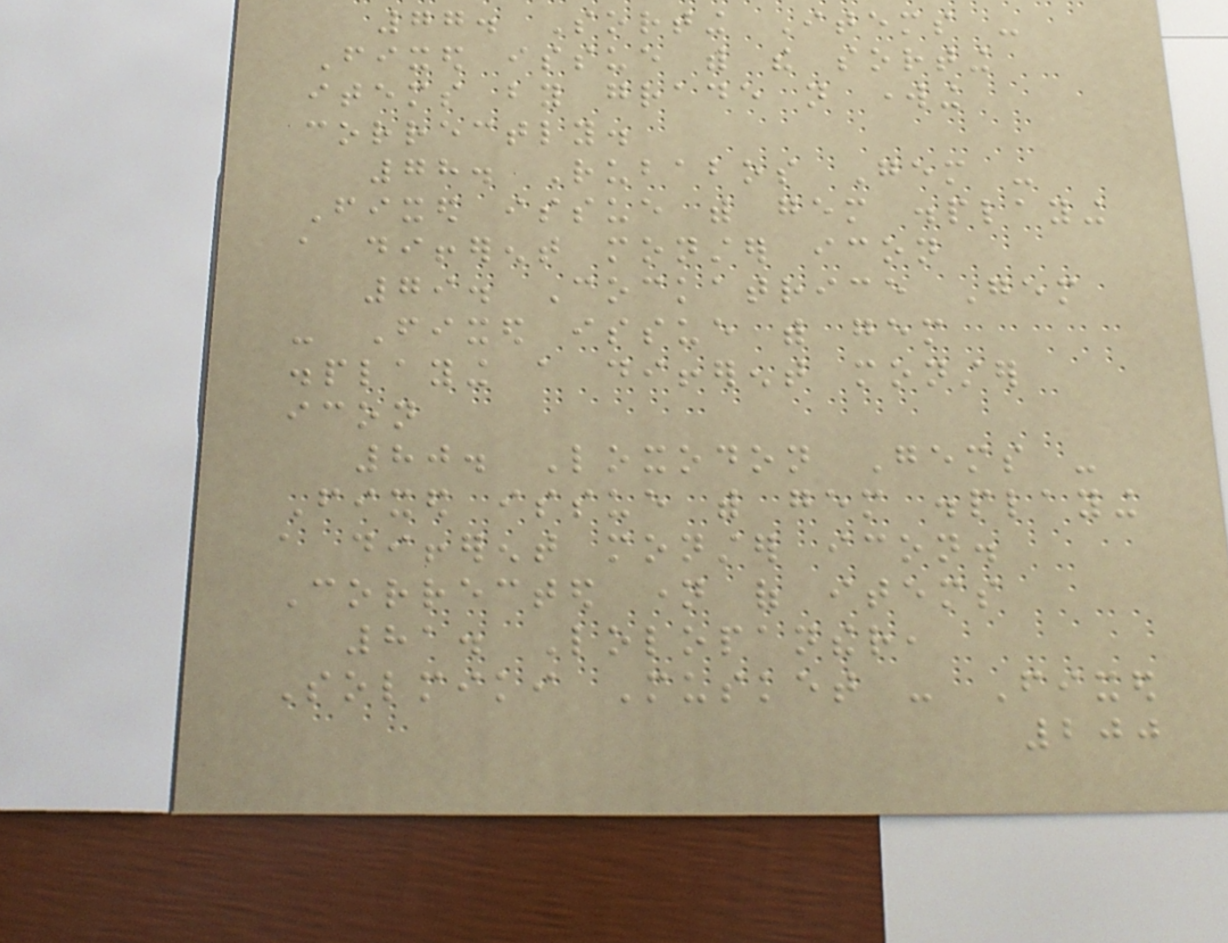77. Sorting Items -
Fixed issue with the sorting
items by grade not working
correctly.
78. Rubabos Gem -
Fixed issue with gem displaying
a different monster icon
79. Cockatrice Gem
- Fixed issue with gem
displaying a different monster
icon
80. Loxodon Gems -
Fixed issue with gem displaying
a different monster icon.
Corrected name of items
81. Lolopanther,
Solmiki Musket - Fixed
200
